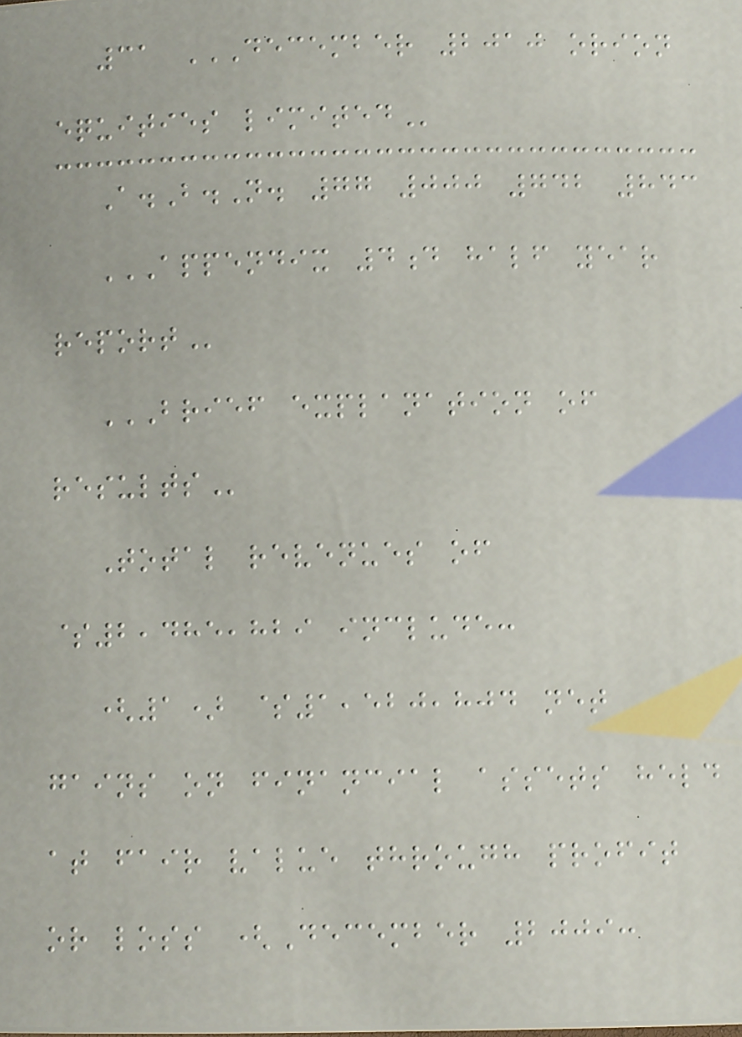31 DECEMBER 2010 ORION
EQUITIES LIMITED
A.B.N. 77 000 742 843
APPENDIX 4D HALF YEAR
REPORT
BRIEF EXPLANATION OF
RESULTS
Total revenues of
$2,485,829 include:
(1) $1,520,804 net
gains on financial assets held
at fair value through profit
or loss (December 2009:
